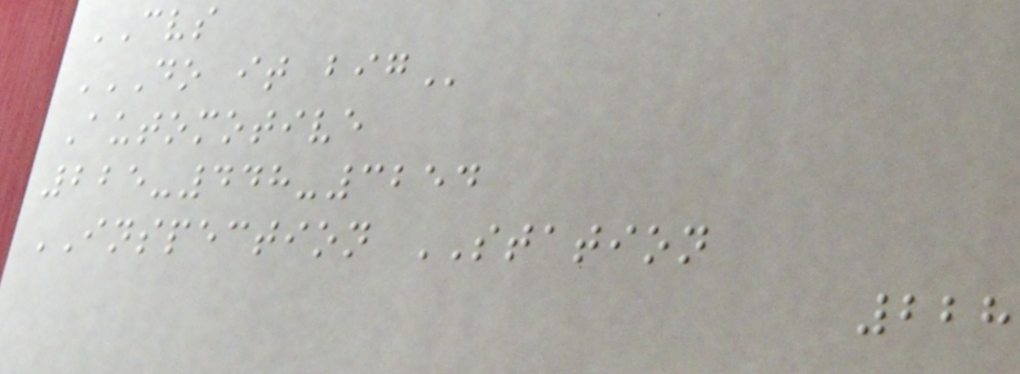CVS
DO IT BIG
Automotive
225-448-3254
INSPECTION STATION
228
